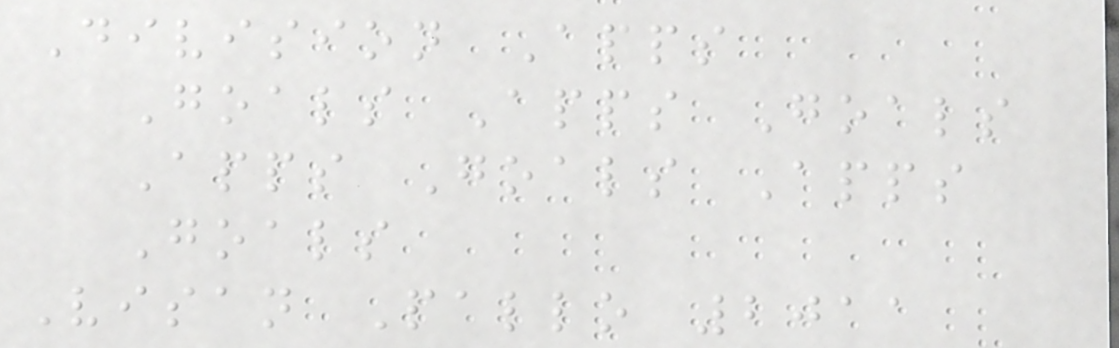Division Apps
Goals Apps Goals
Apps Goals Apps
Goals
Visan Pallo 2011
